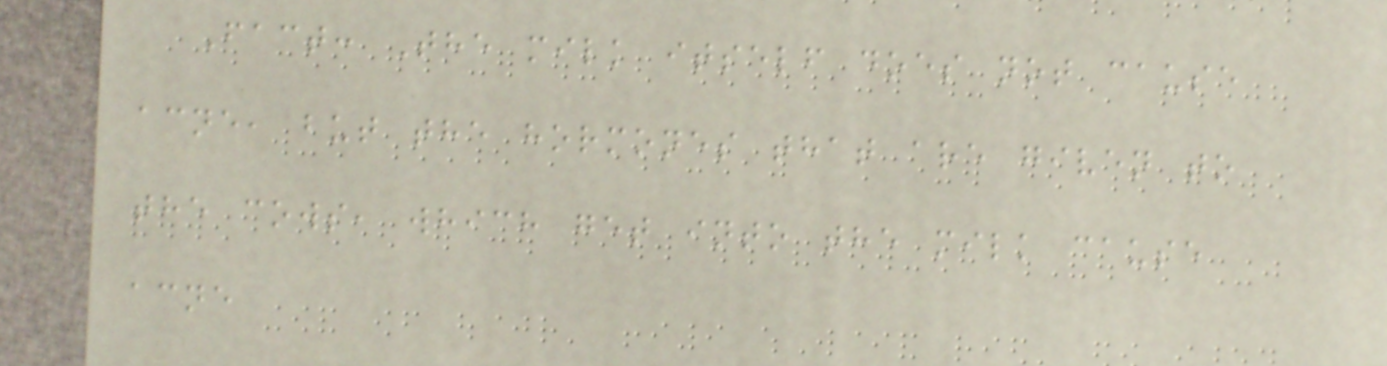Fact: The milk itself does not cause
acne, but the hormones that are given to
the cows, which get into the milk cause
acne
